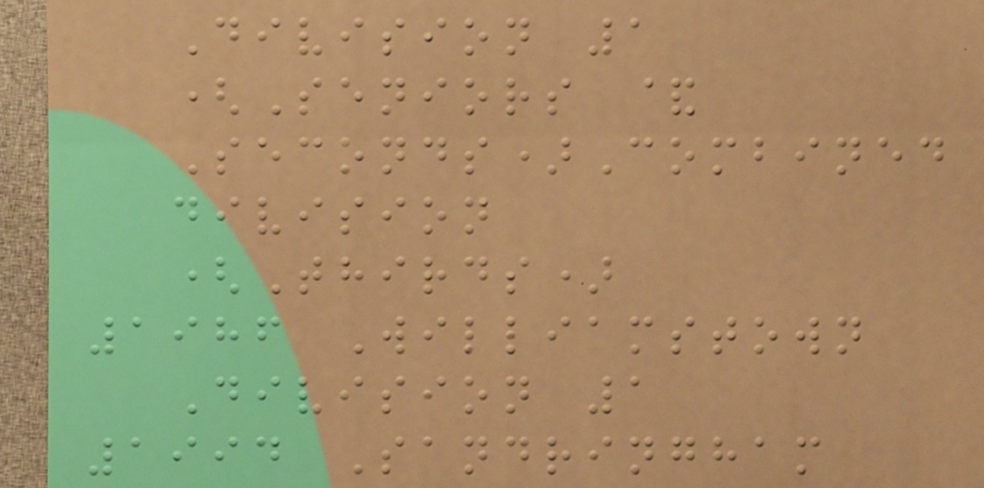Division 1
(Seniors &
Seconds)Combined
division
(Thirds)
1986 Williamstown
Division 1
1994 Sandringham
